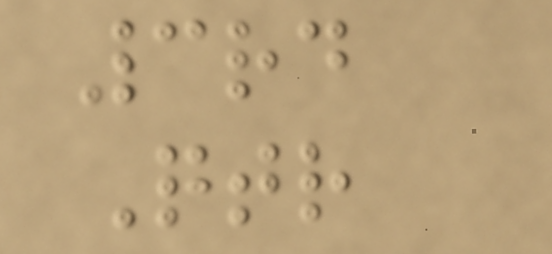3rd
Qtr
